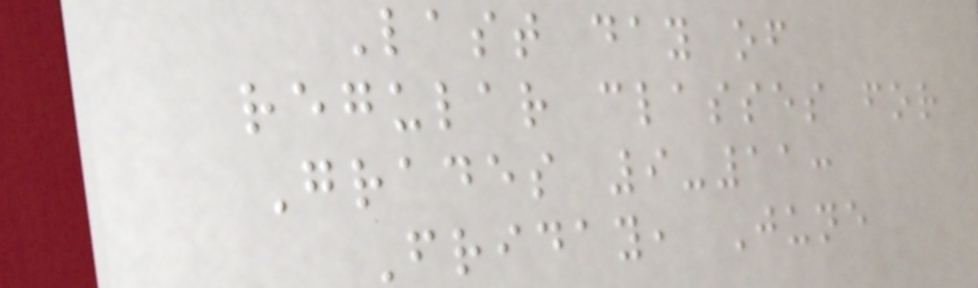Last day of
regular classes for
Grades 9-11:
Friday, June
